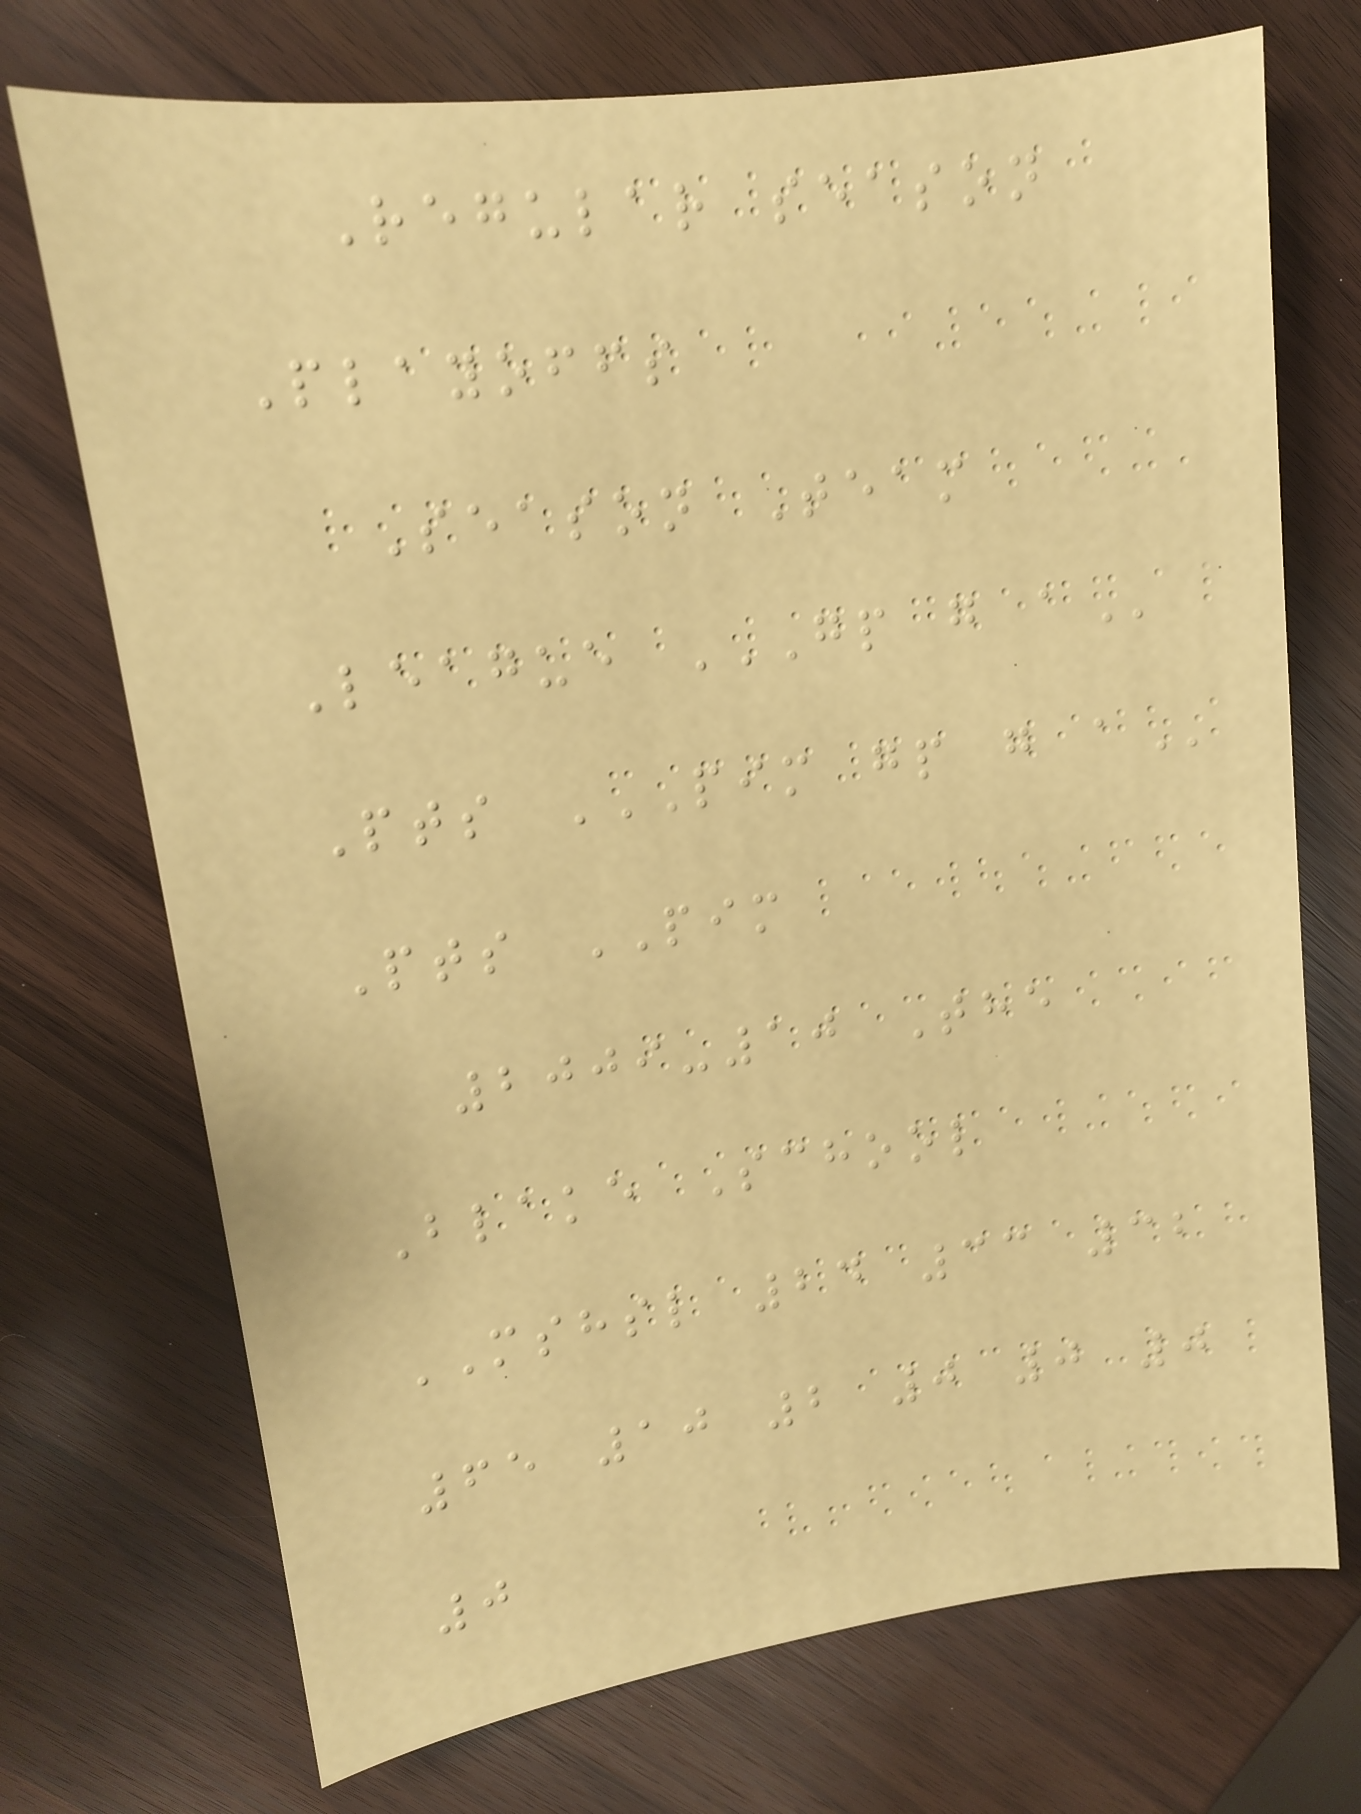Regular season
Playoffs
Season Team
League GP G A
Pts PIM GP G A
Pts PIM
2009-10 The
Blake School
MSHSL 24 33 32
65 10 2 0 0 0
0
